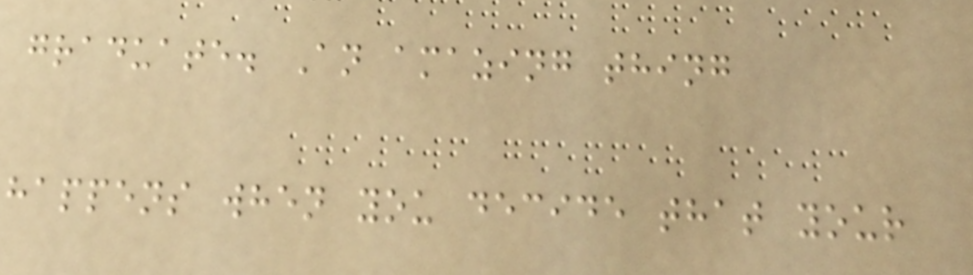graduate. An amazing thing
happens when you decide that your
